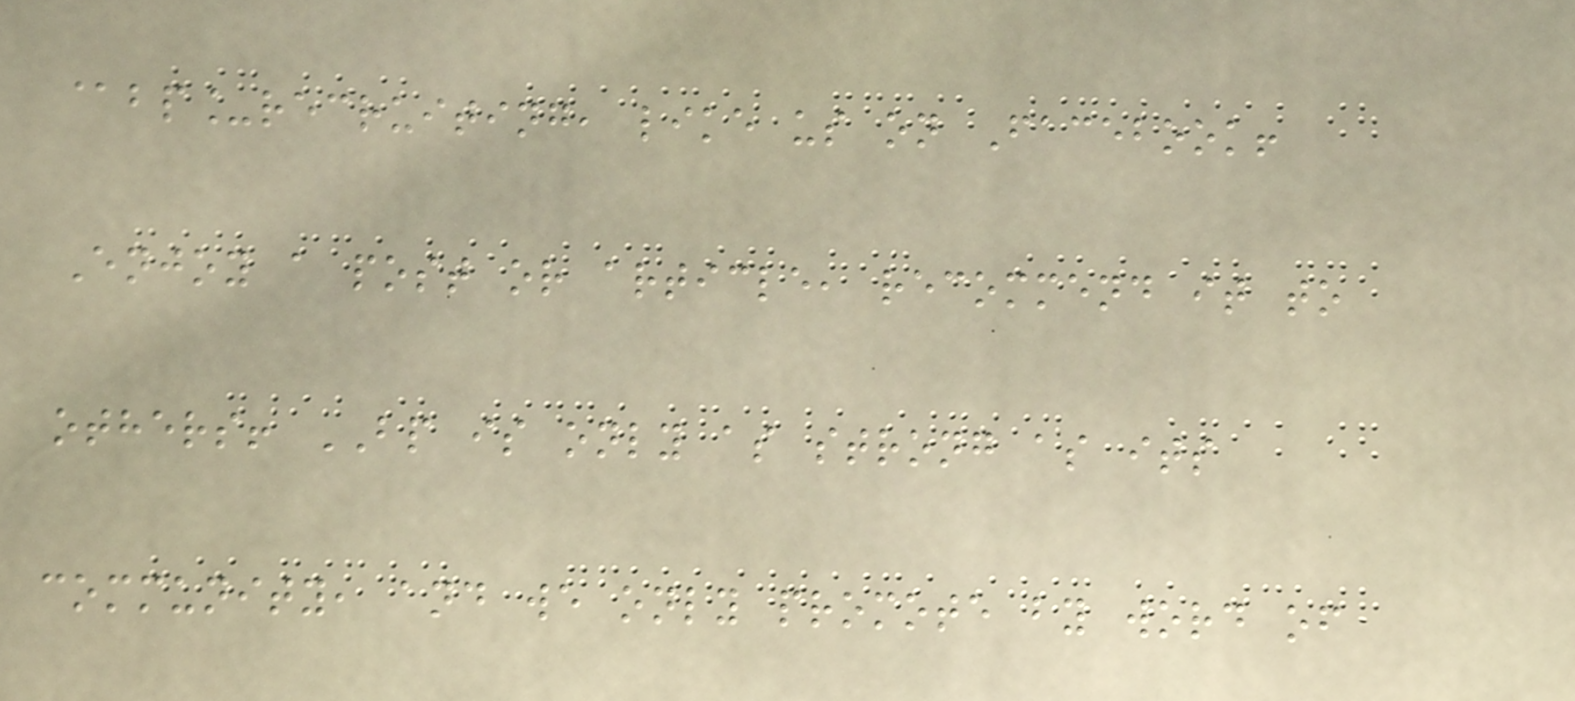@bp_recruiting, like us on Facebook!
Enjoy a post or article, recommend it to
others! BP is only as strong as its
community, and we only promote by word of
